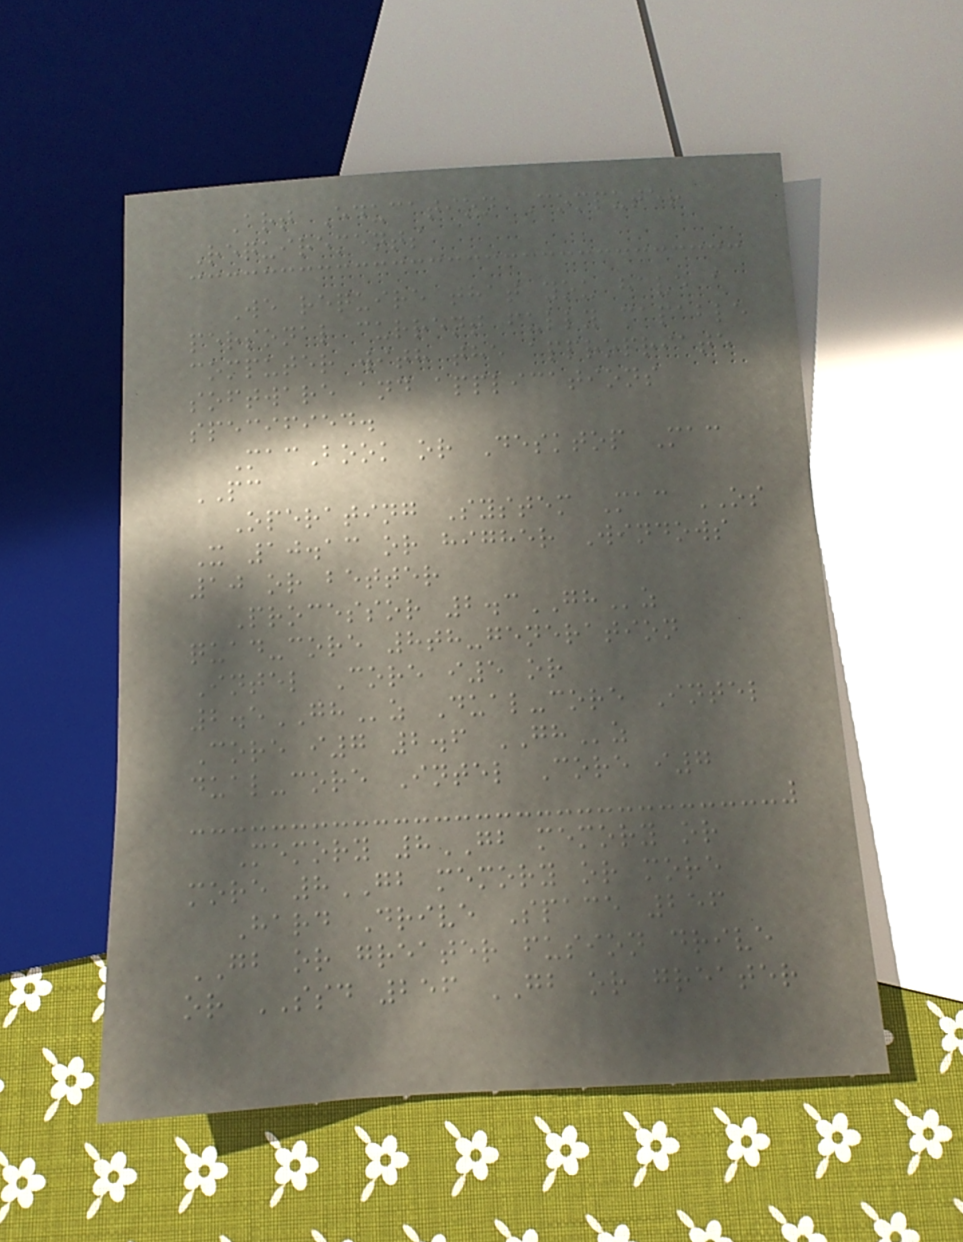Art Education Computer
Requirements
We require that you have a
personal current fully capable
computer with the appropriate
software and applications
specified.
MacBook or Desktop Mac
PC
Operating System Mac OS
X 10.13 or higher Windows
10 or better
Processor 2.3GHz
quad-core 8th-generation
Intel Core i5 or
2.5GHz Dual-core Intel
Core i7 2.6 GHz
dual-core Intel Core i7
Memory 8GB memory or
more 8GB memory or more
Hard Drive Space 256
GB or greater fusion drive
or SSD 256 GB or greater
